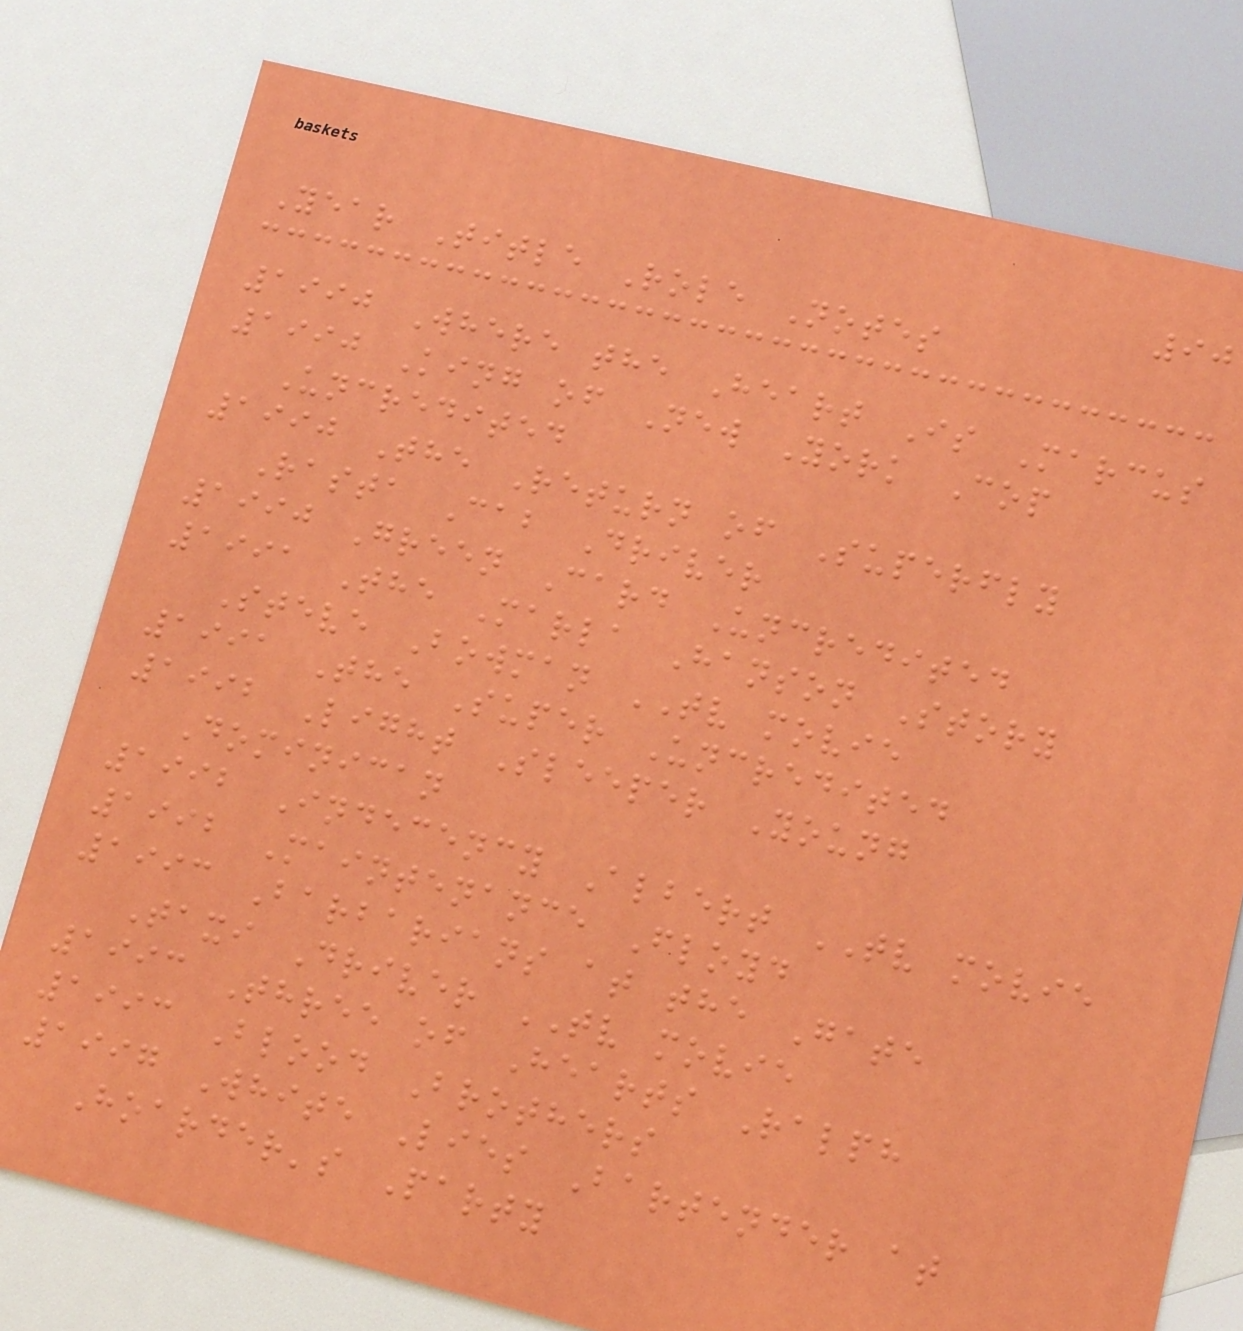90
Year Title Role Notes
1990 Where the Heart Is Marcus
1990 King of New York Cop
Uncredited
1990 The Return of Superfly
Rasta Cab Driver
1990 Green Card Uncredited
1991 The Marla Hanson Story
Steve Bowman TV movie
1991 The Super Uncredited
1992 Light Sleeper Young
Dominican
1992 Indecency Albert TV movie
1992 Maintenance Floyd
1993 Barbarians at the Gate
Taxi Driver TV movie
1993 Three of Hearts Ralph
1993 Blood Brothers
1997 White Lies Bartender at
Hoarder's Party
